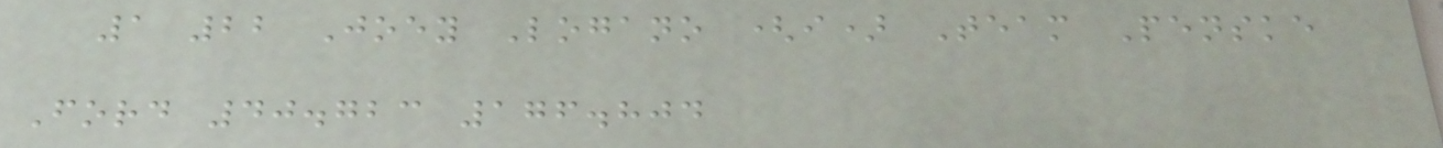1 22 Joey Logano (i) Team Penske
Ford 40.723 176.804
